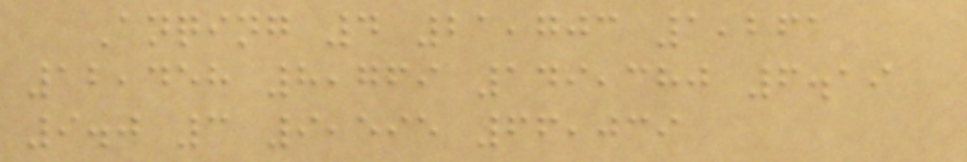Anqing 4 21,703 1,261
12,458 8,769 149,380 6.19
9.0 3 9,595 66,039
